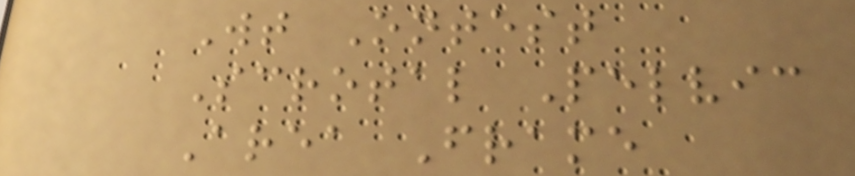Wt Ontest
Scrotal Pelvic
Area Frame
